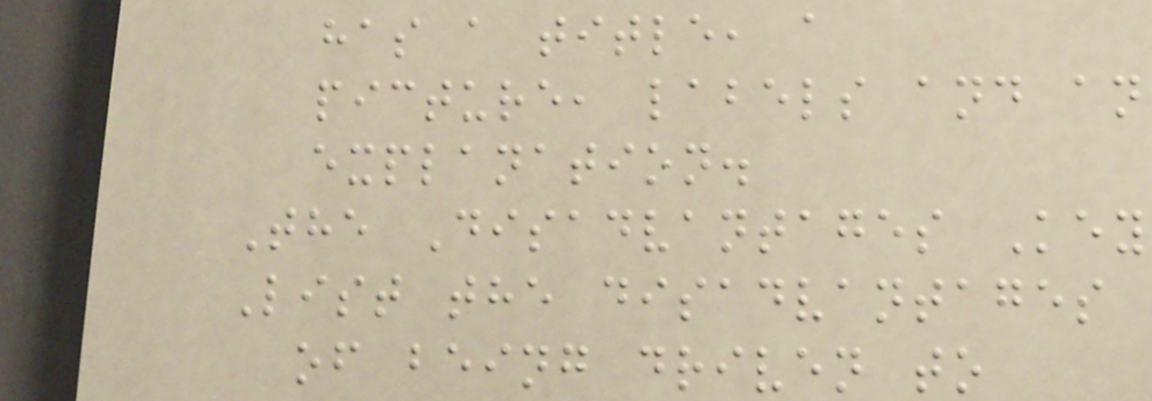has a title, a
picture, labels and an
explanation.
The Disadvantages Key
List the disadvantages
of being driven to
